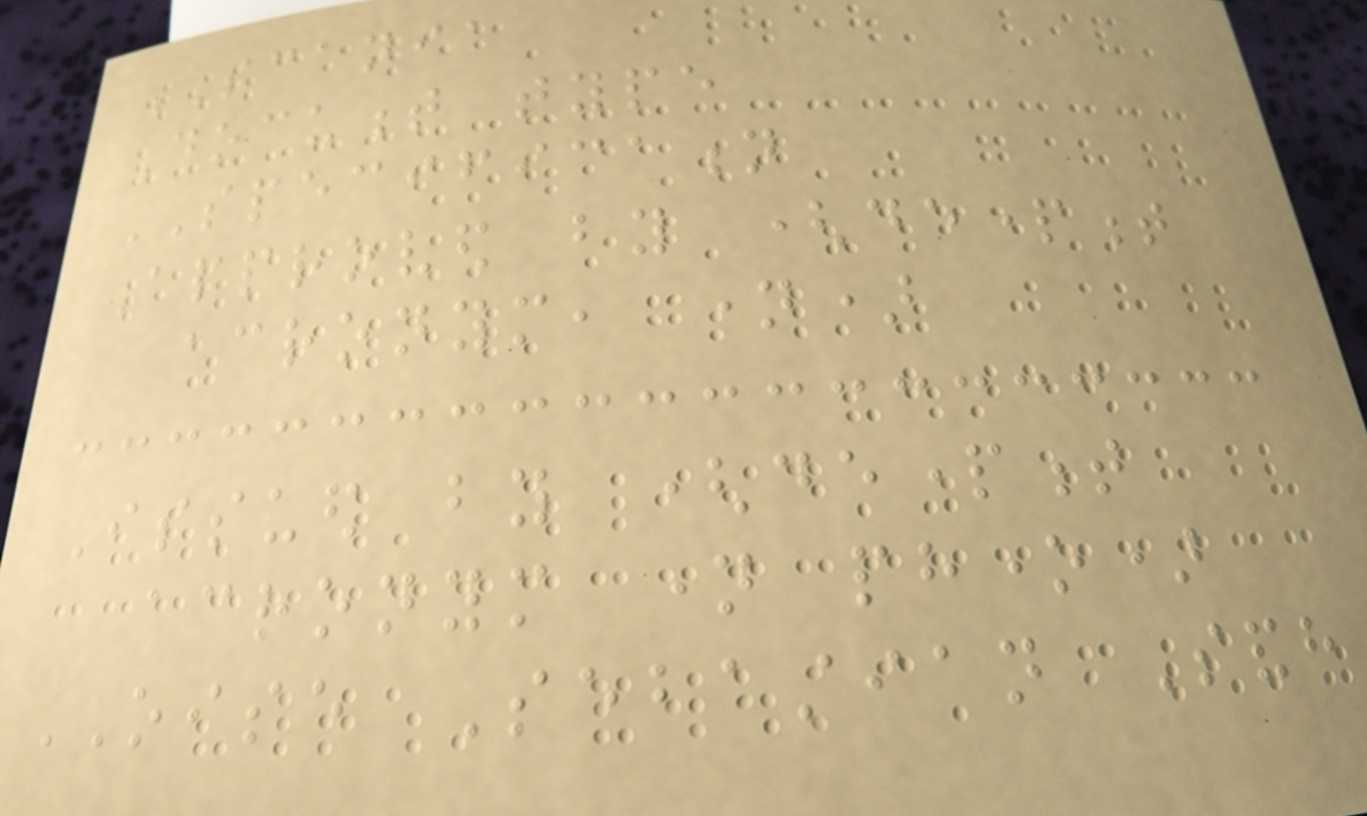SCANIA
Document type
SPECIFICATION
Approved by (department
acronym, name)
Issued by (department
acronym name phone)
OISE Sebastian Sandh
